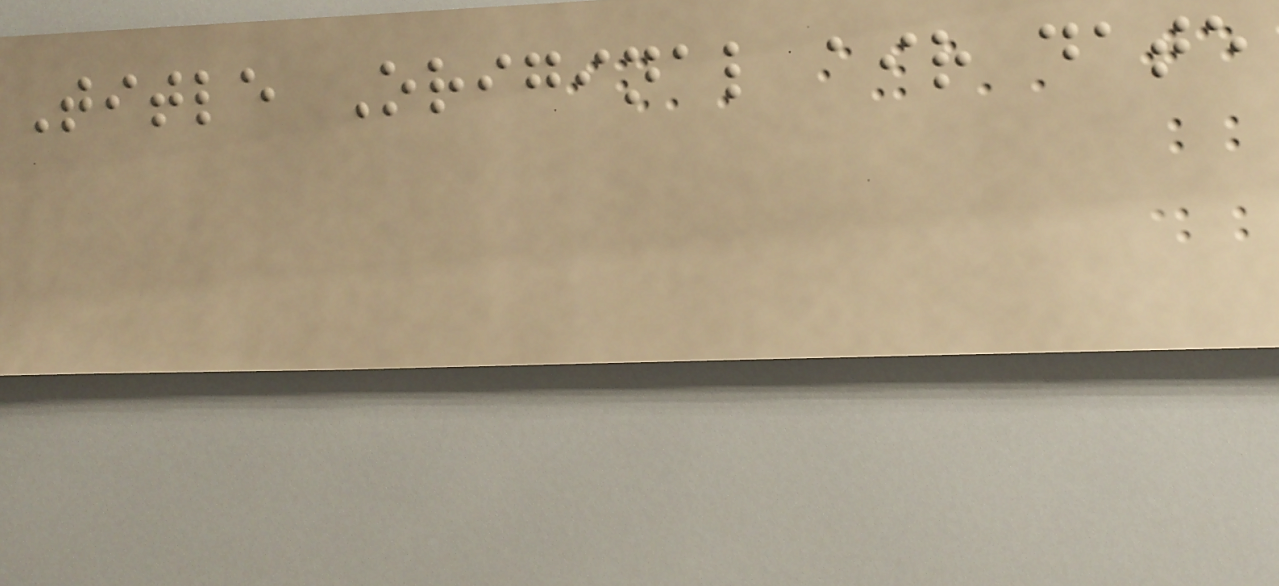Title Original air date
